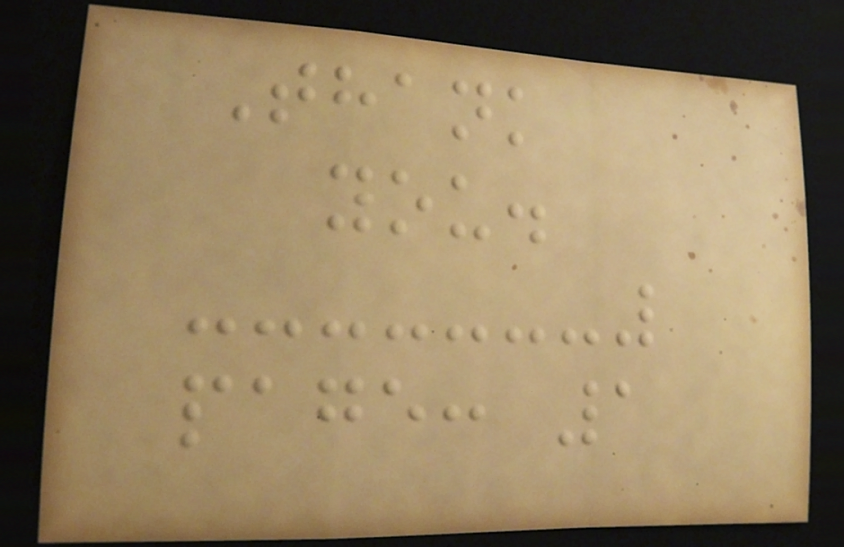Thank
you.
page: 1
